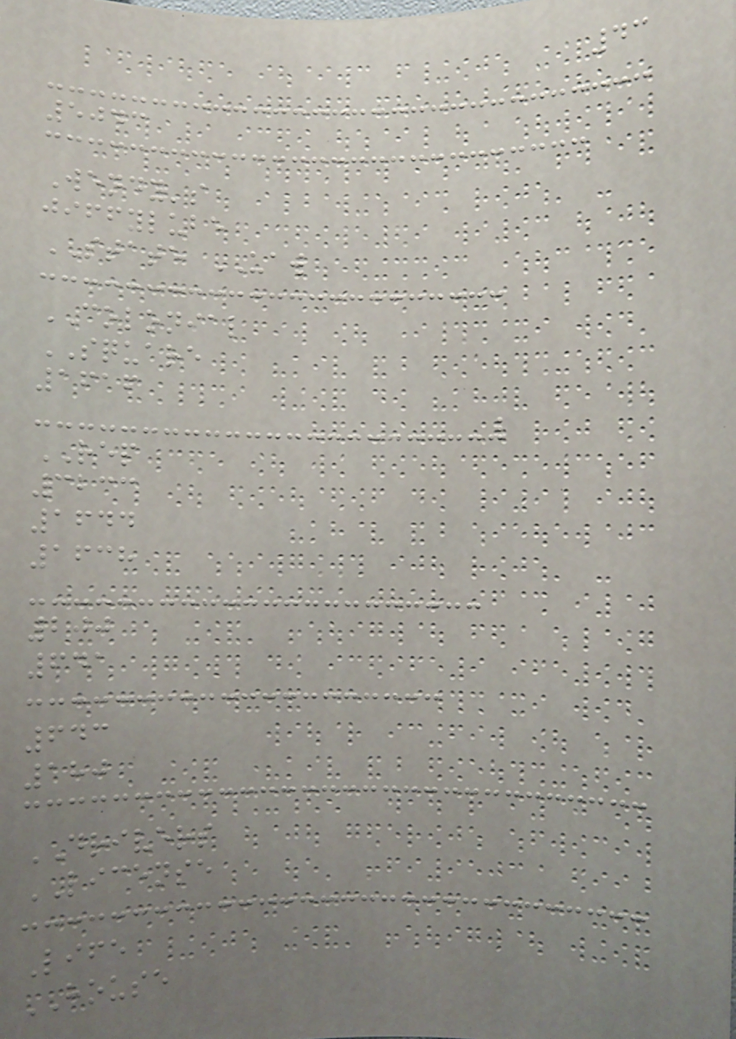43
5043
Wendy's
jiffylube
STATE UAW
COLONIAL
SQUARE
1616
REP
3233
1644
1638
200
641
643
180
DRIVERS
LICENSE
Life
HOUSE
